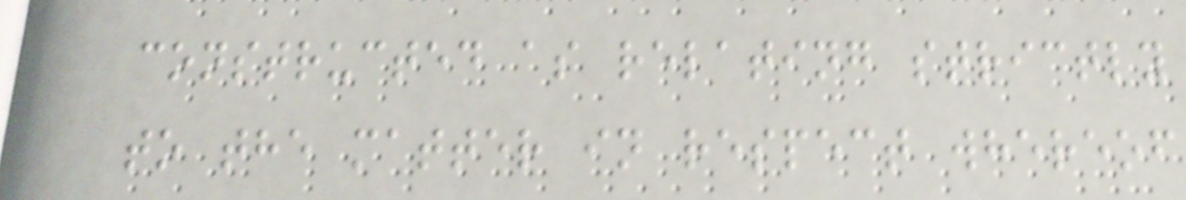constructed as relating strictly
to the matter in respect whereof
